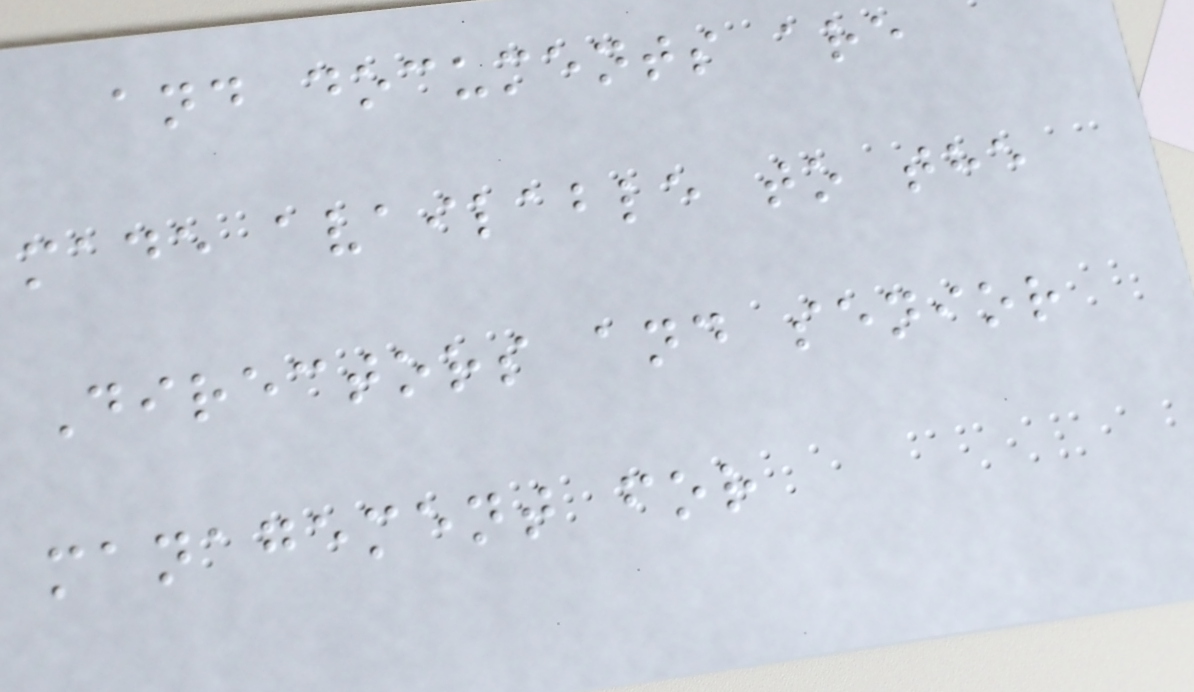and documents are
made available to the
Directors and senior
management for
